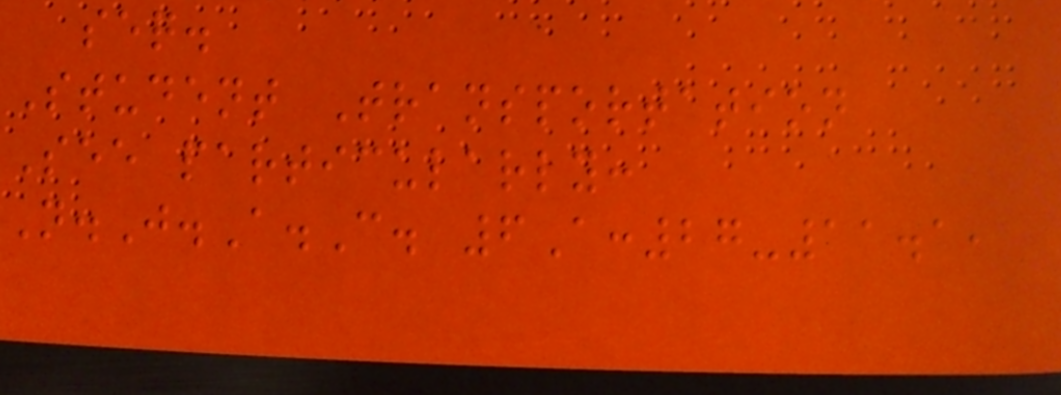seq.
Student Transportation
See particularly:
N.J.A.C. 6A:27-11.1,
